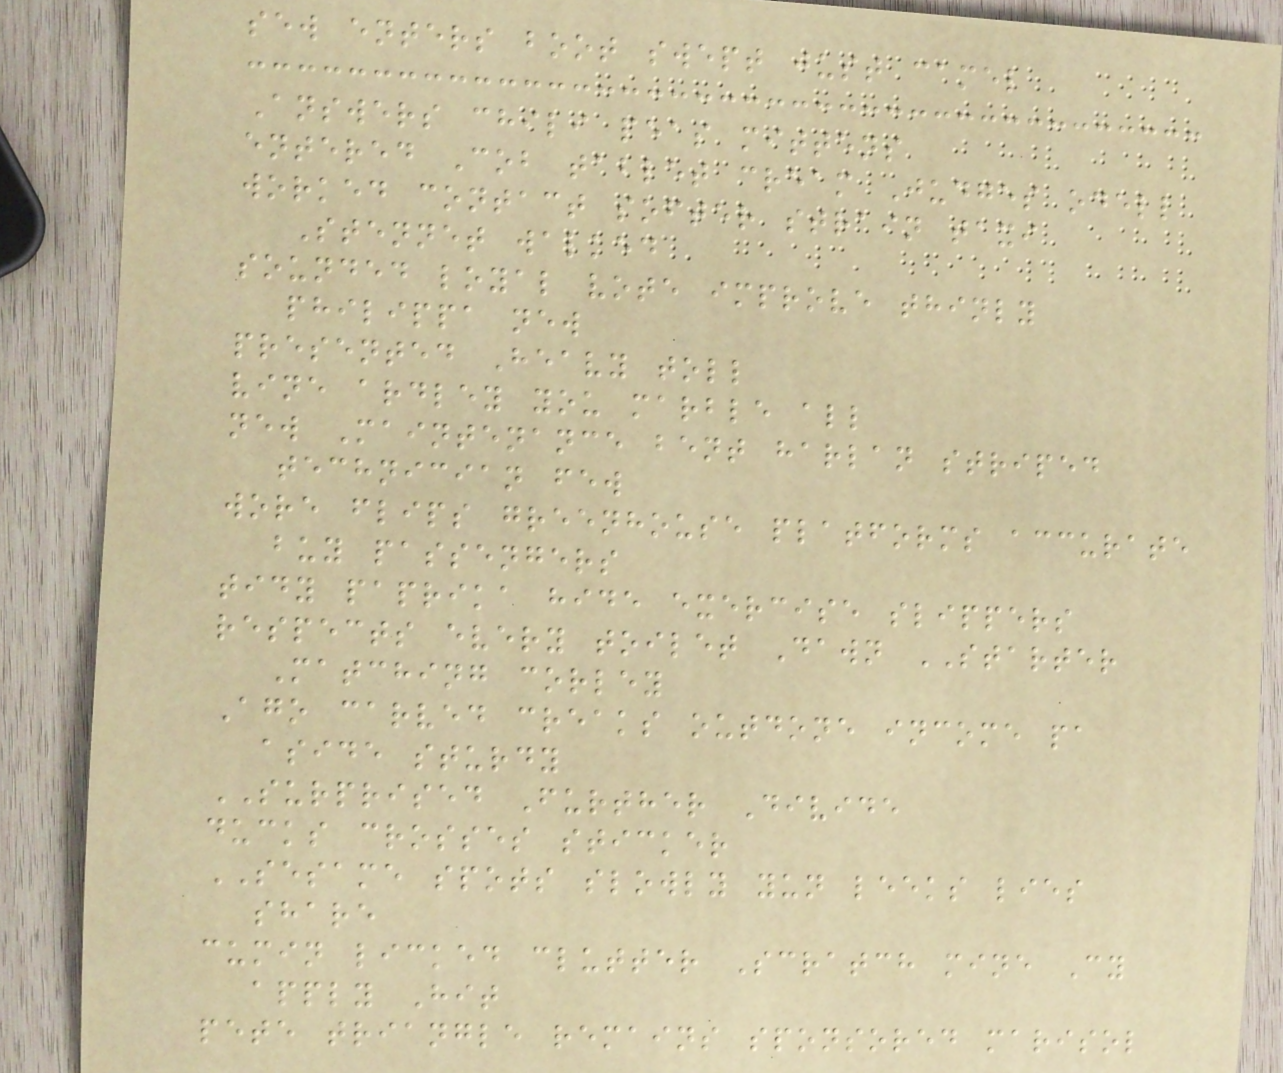sew enters boot swept just camel
Answers chili peas mittens
entered Cob tablet cream Judges odell
worked contact softer strain taxi
Stennet walked
sounded loyal vote improve thinly
philippa new
presented Heavy toll
vine ardley you marble all
new Maintenance bent harlan striped
technician few
wore flips greenhouse platforms accurate
buy passengers
tidy paprika hide exercise slippers
respects every toilet Dawn STARTER
Matching corley
Ago carved creaks outdone income pa
aside sturdy
SURPRISED Further Divide
ducks crosses sticker
SESAME spots slowly yun leeks lies
share
cumin licked clutter Scratch mine Cy
apply Hit
pete triangle remains sponsored marisol
